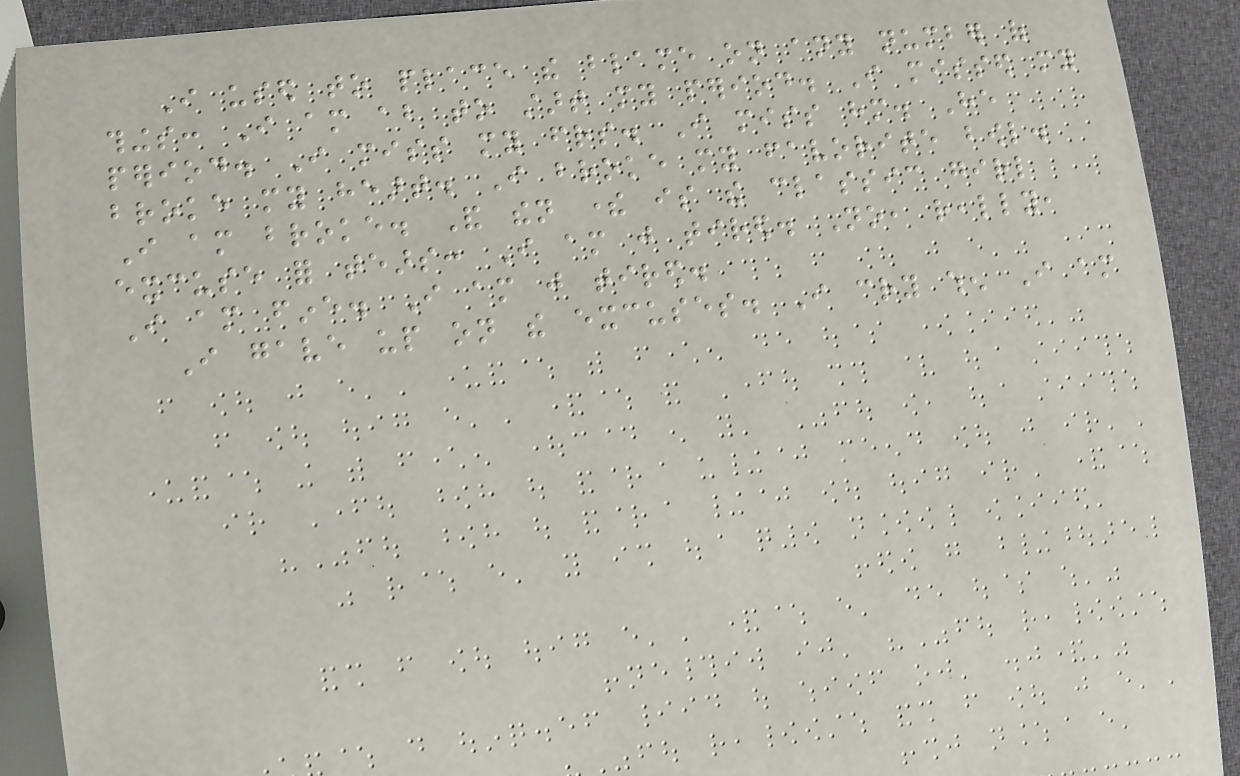I used to place the blame on any number of
things: I am about to start my period. I missed my
period. I miss my friends. I miss him. He
broke my heart. I broke my favorite bowl.
I am broke. And then there is the classic girl
excuse for tears: I am just tired. No, really,
I am fine. I am just tired.
I gave up on the excuses. I cry when I am
